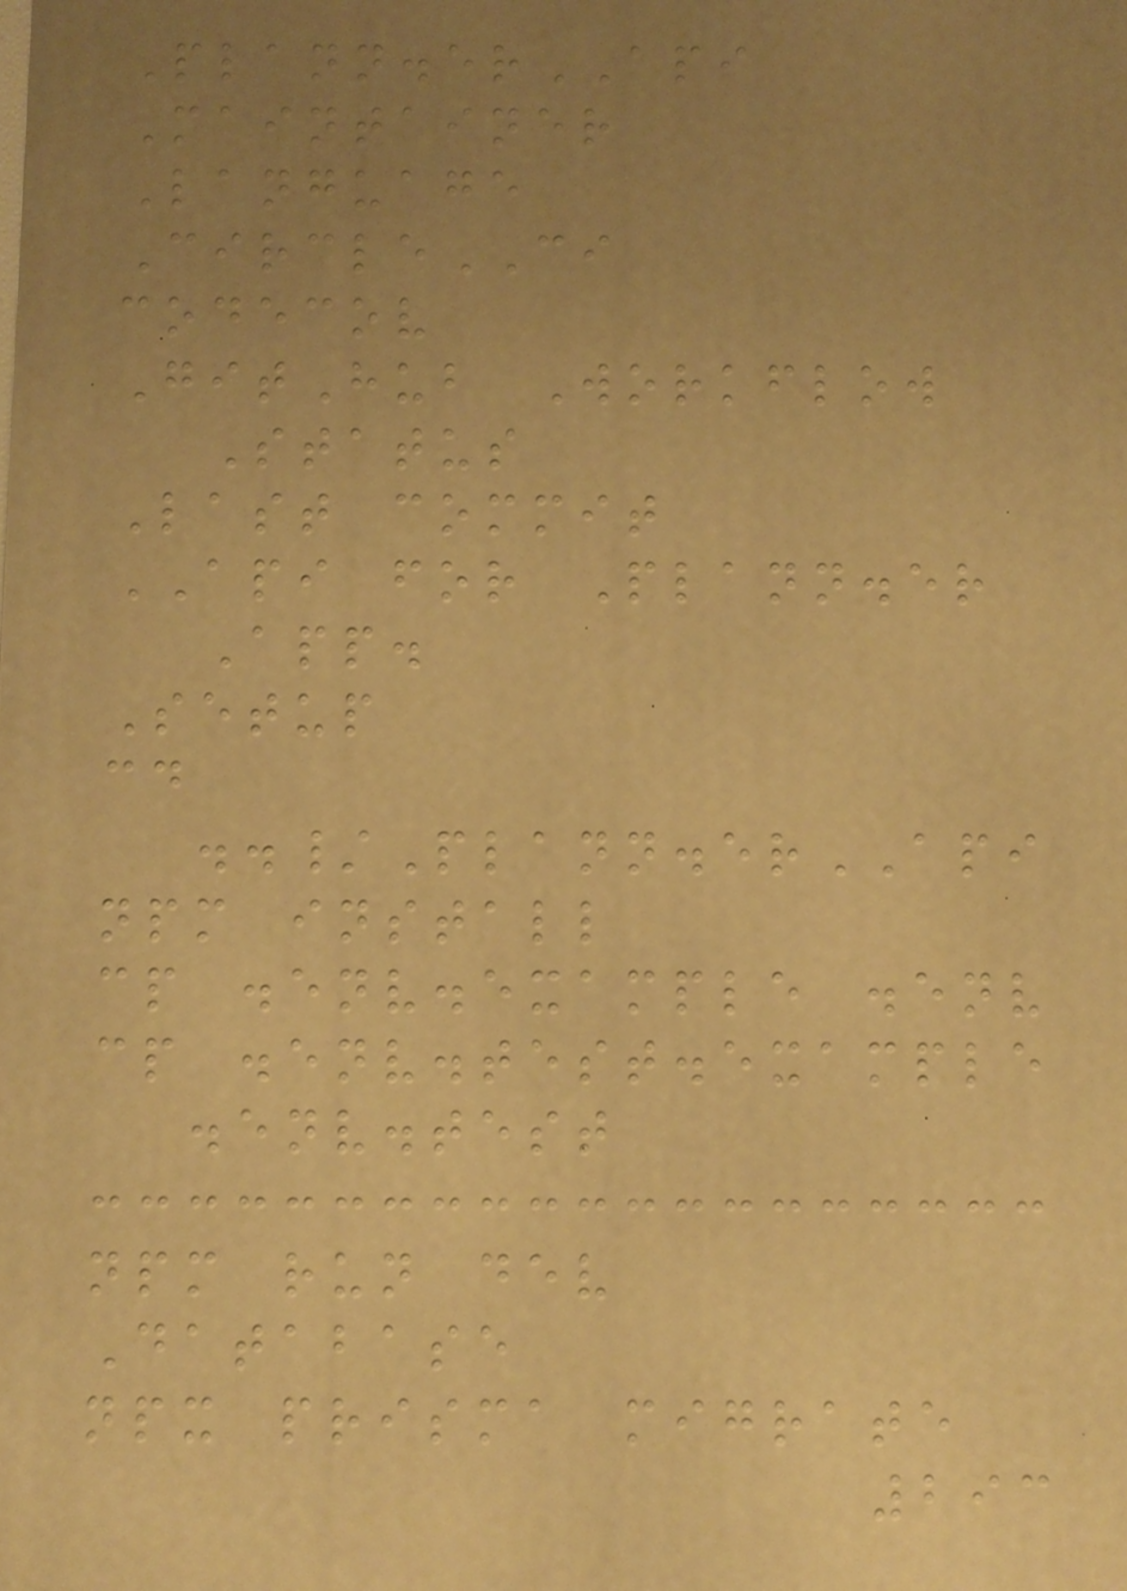Plann.erAPI
Maintainer
Language
CircleCI
codecov
GitHub Workflow
Status
Last commit
API for Plann.er
App.
Setup
cd
../Plann.erAPI
npm install
cp .env.example .env
cp .env.test.example
.env.test
npm run dev
Database
npx prisma migrate
293
